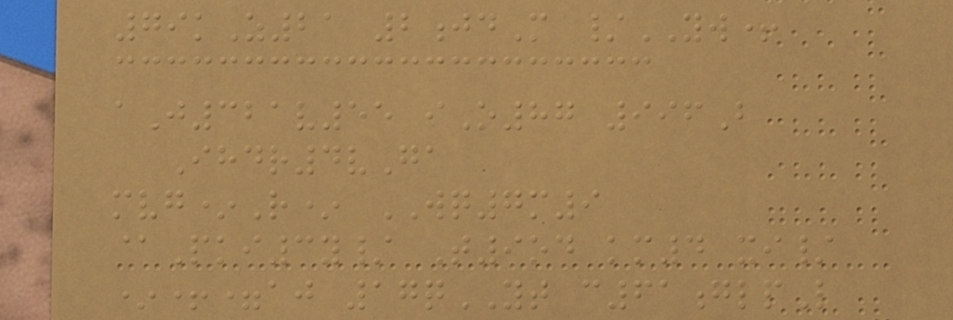79kZ21 2jdM /YW+
aJ321v55 iO87 996B
Ihdr4vGa
mvg*R* WQ7m9
@Pki3y/ T9od km4 xi/
*+=aj 17qYT c61glpL
